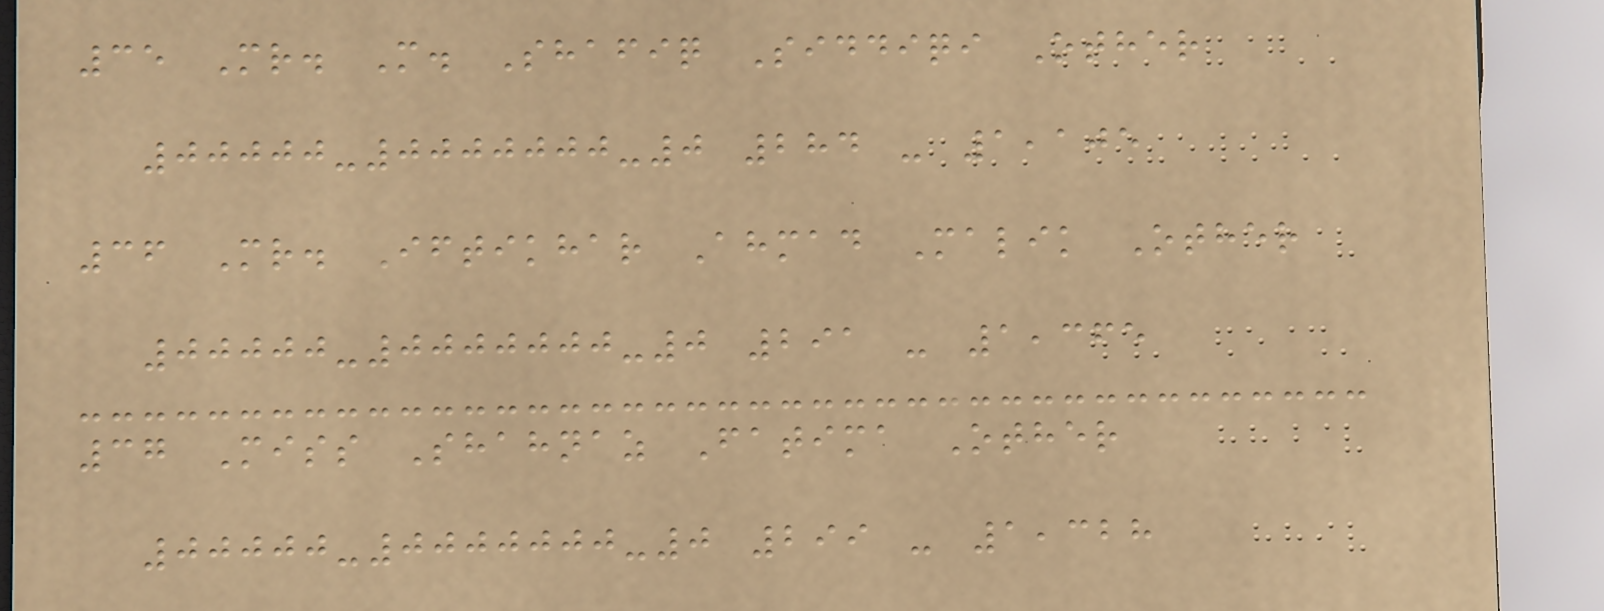35 Mr. M. Shafiq Siddiqi Other
00000-0000000-0 284 - 1,105
36 Mr. Iftikhar Ahmad Malik Other
00000-0000000-0 291 - 1,365
37 Miss Shahnaz Fatima Other
00000-0000000-0 299 - 1,328
